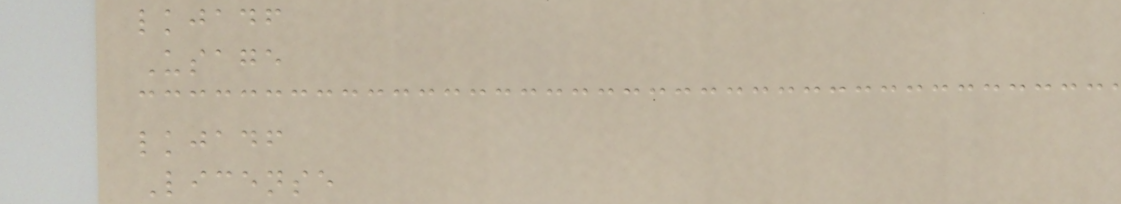lkjadf
Usage
lkjadf
License
